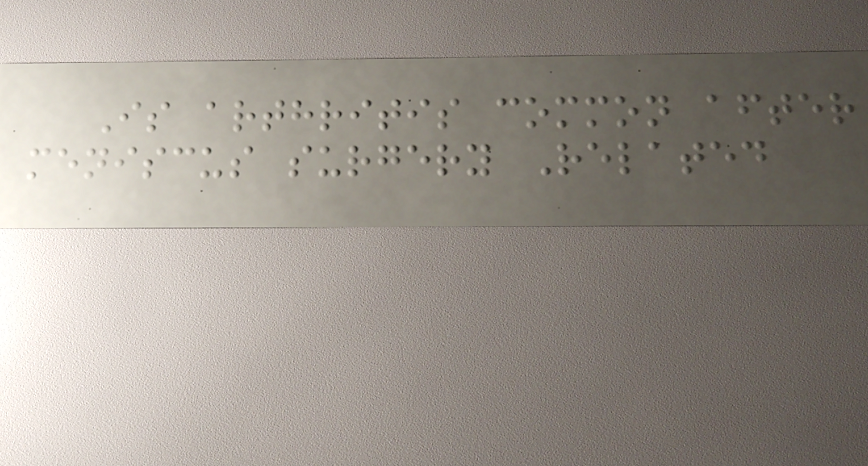Is arthritis common after
meniscus surgery Related
